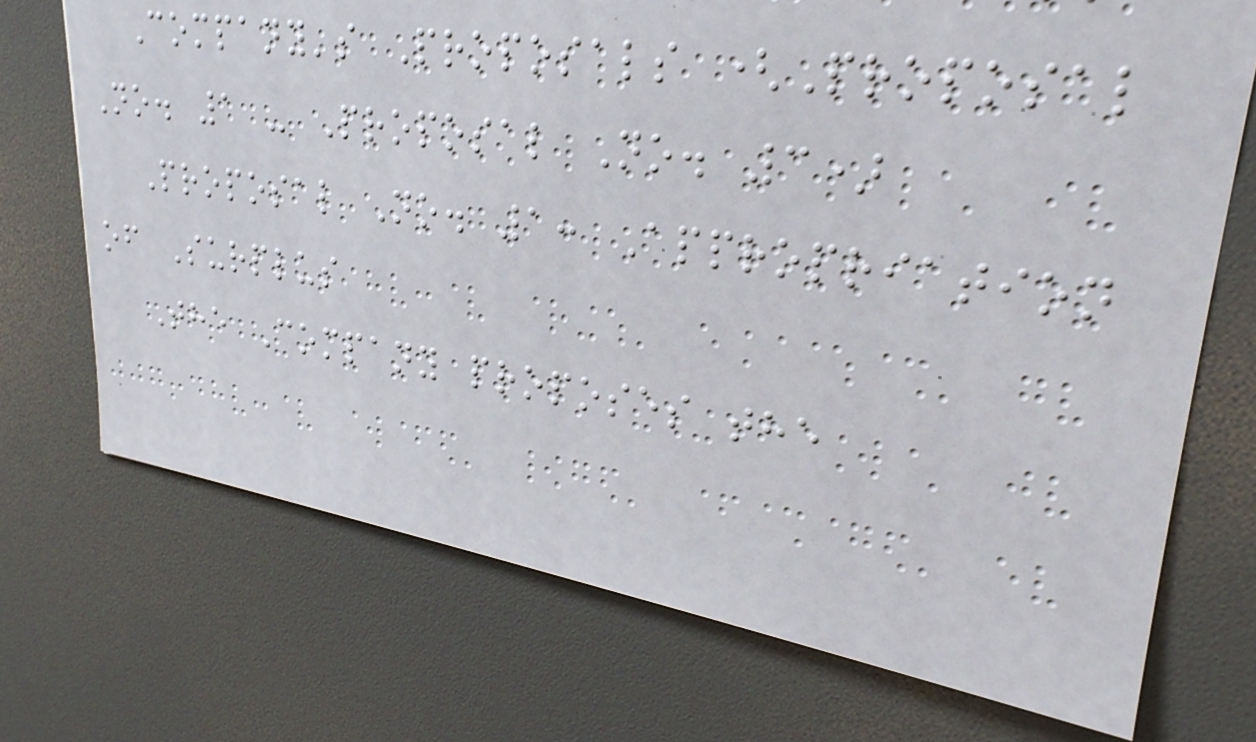Company's Proposals (Proposal
No. 1 - Proposal No. 3)
Proposal No. 1: Appropriation
of Surplus
The Company proposes the
